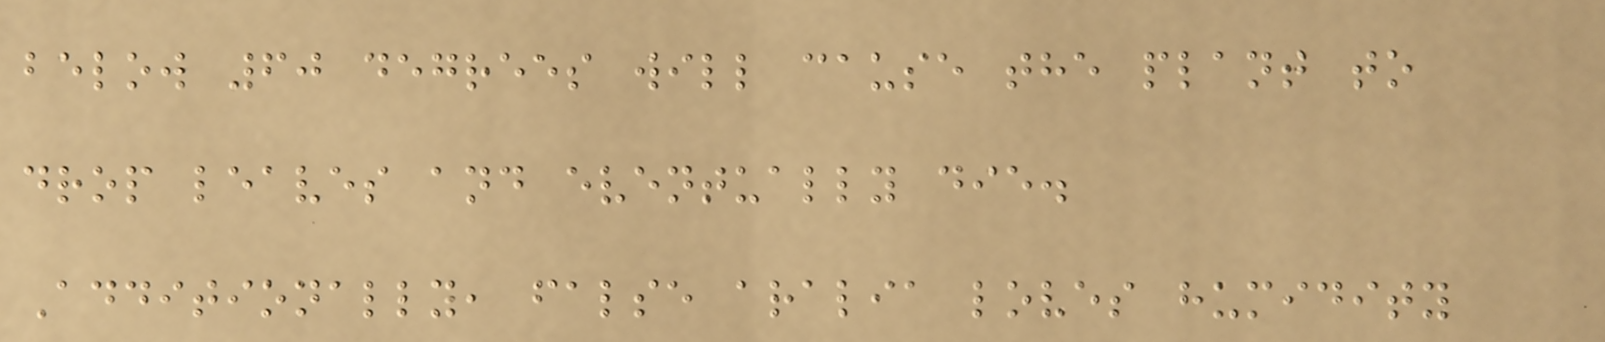below 60 degrees will cause the plant to
drop leaves and eventually die.
Additionally, false aralia loves humidity
